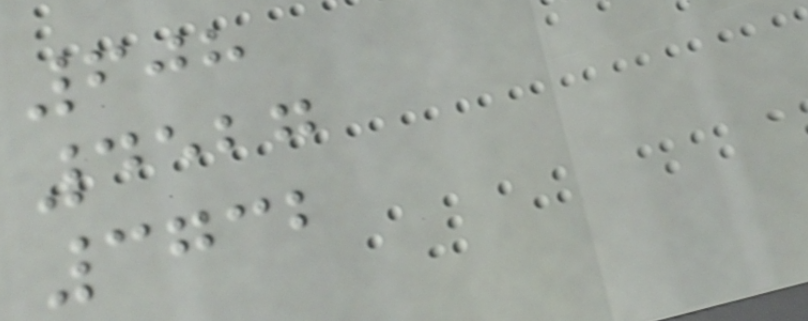608
4527
3732
